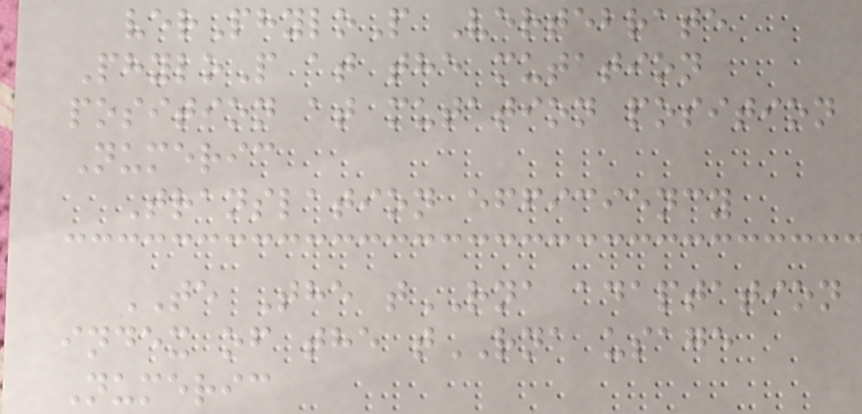verPhyloP Vertebrate
PhyloP at the mutation
position at mutation position
Numeric
Translation efficiency
TE The tRNA adaptation
index of the tRNA usage
Numeric
